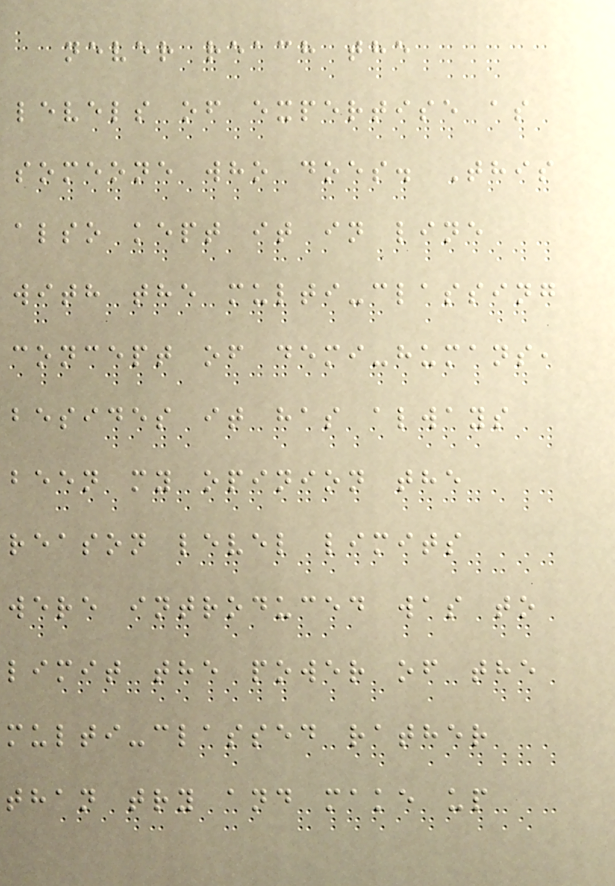never reach the
levels of expertise as
someone who does. This
also kept it in line
with the multi-classing
concept of demi-humans,
besides it has always
been my opinion the
reason level limits
were introduced was to
limit the power of the
multi-classed rather
than try and make up
